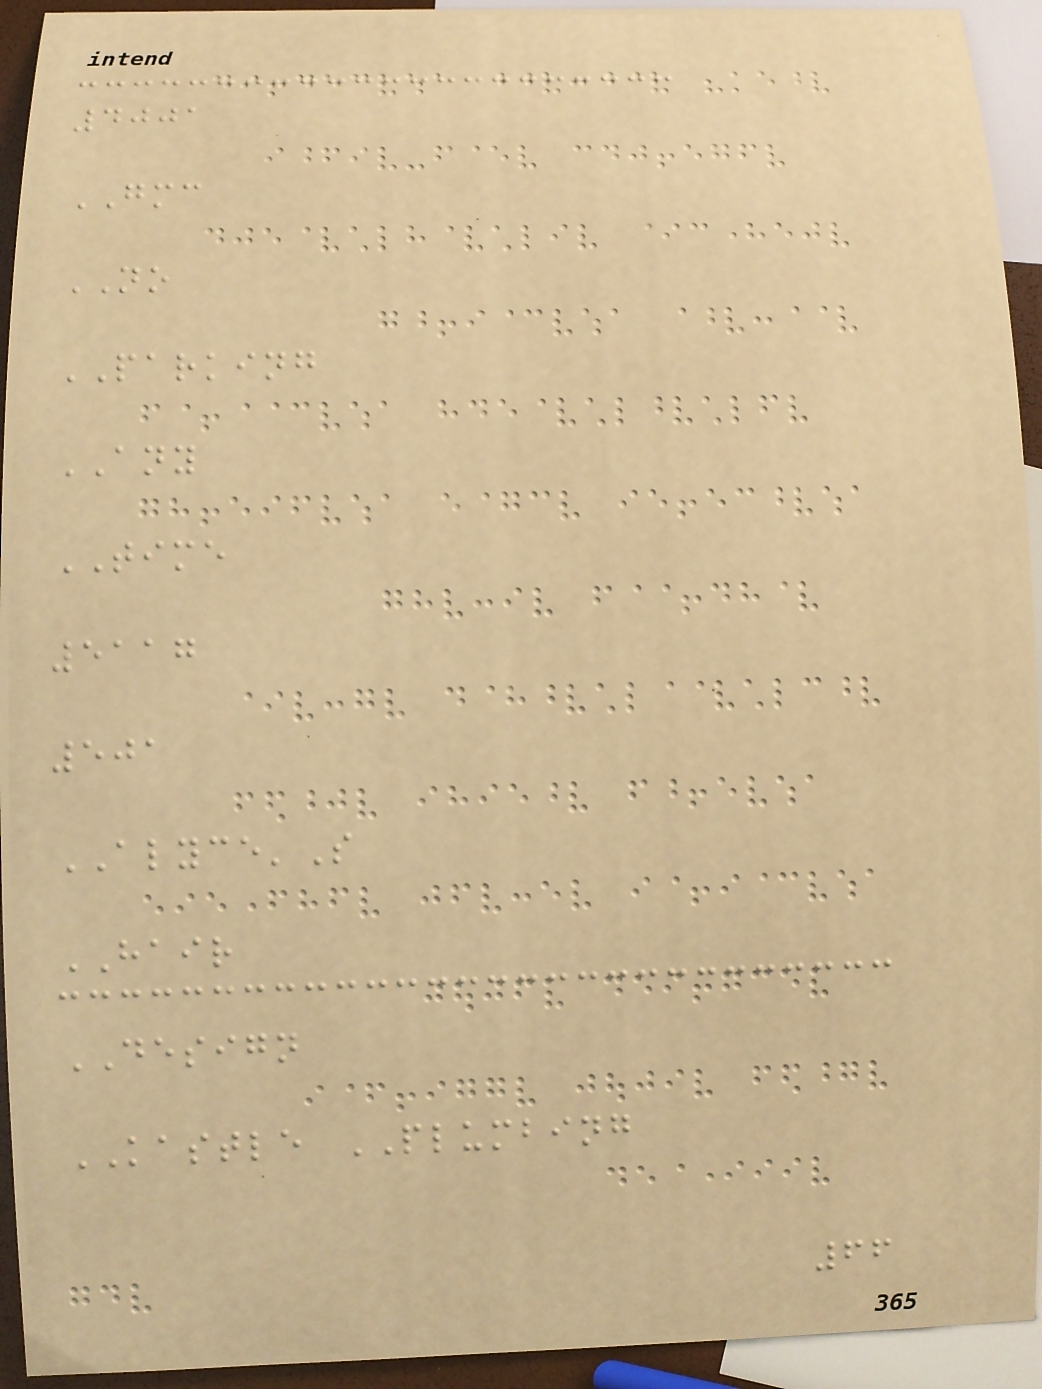4001
GMC
NO
PARKING
ANY
TIME
5117
501
ALYCE'S
HAIR
DESIGN
KASTLE PLUMBING
66
